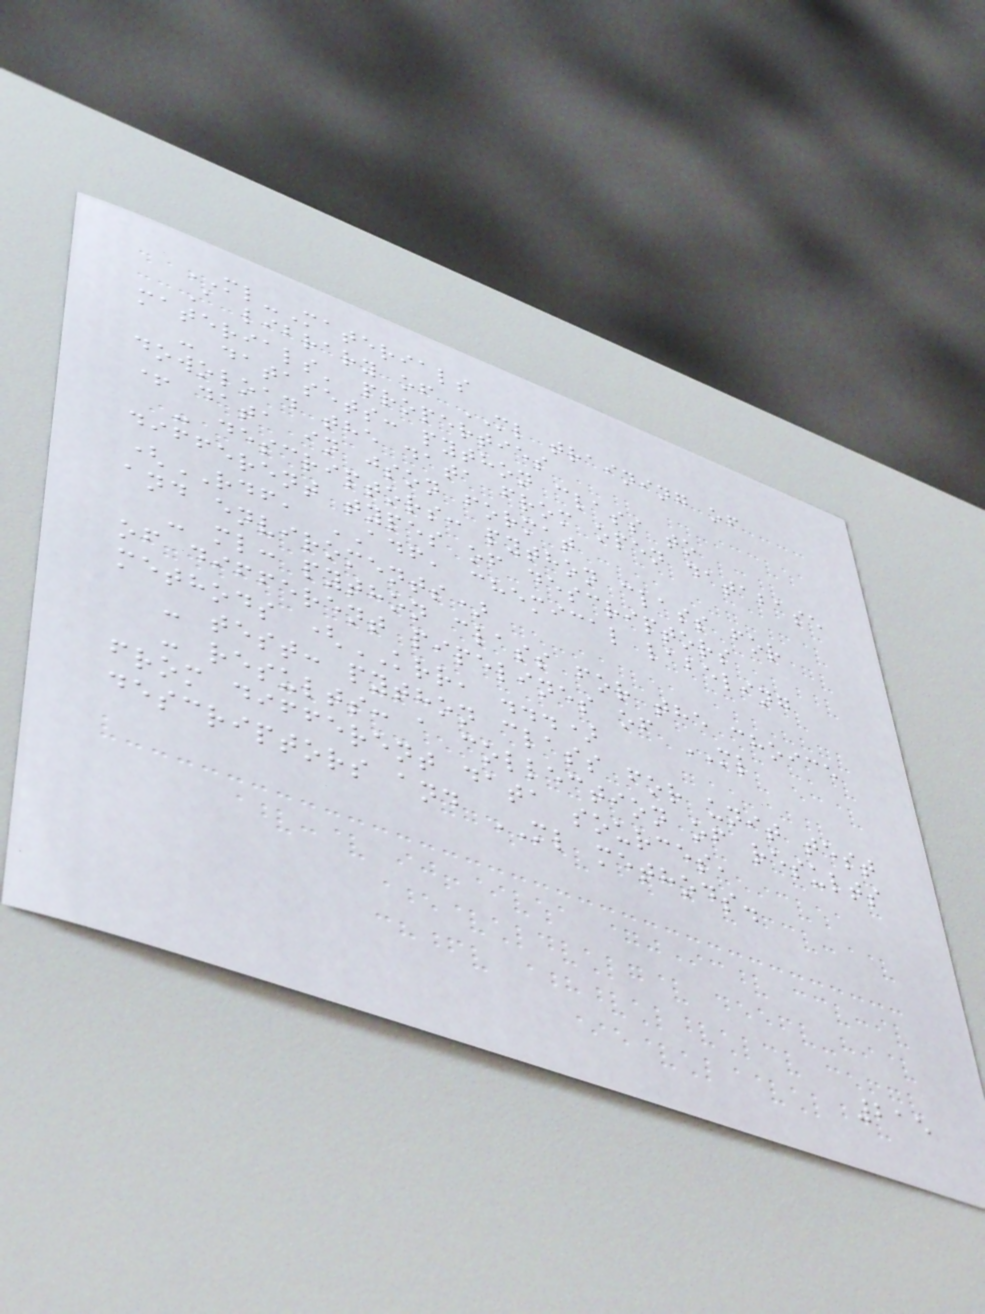ML-Materials
A library of ML training of
materials' properties
- datasets: python class to
dowoload the data from open database
+ data in json format
- descriptors: python class for
different types of descriptors
(RDF, ADF, chemical labeling
and enviroments)
- ml: python class for the choice
of different pipelines of ML
methods (KRR, ...)
- test: python class for unit test
- results: a collection of results
from different data sources,
descriptors and ML methods.
215
